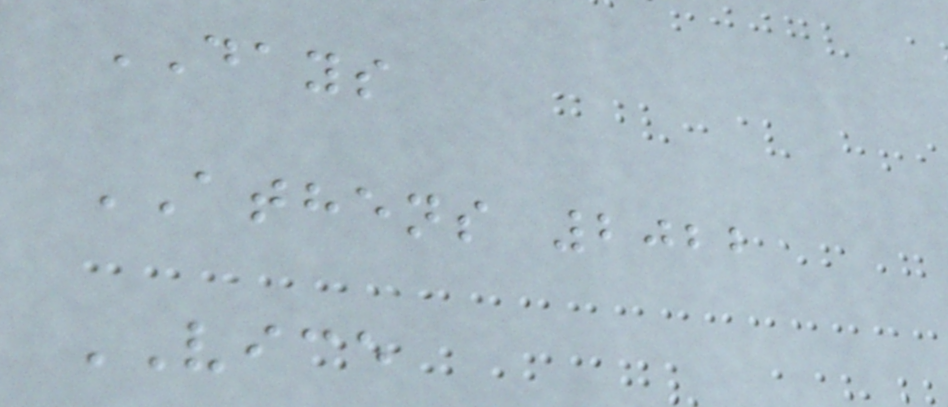DAYS
ATHENS 2022
VICE
